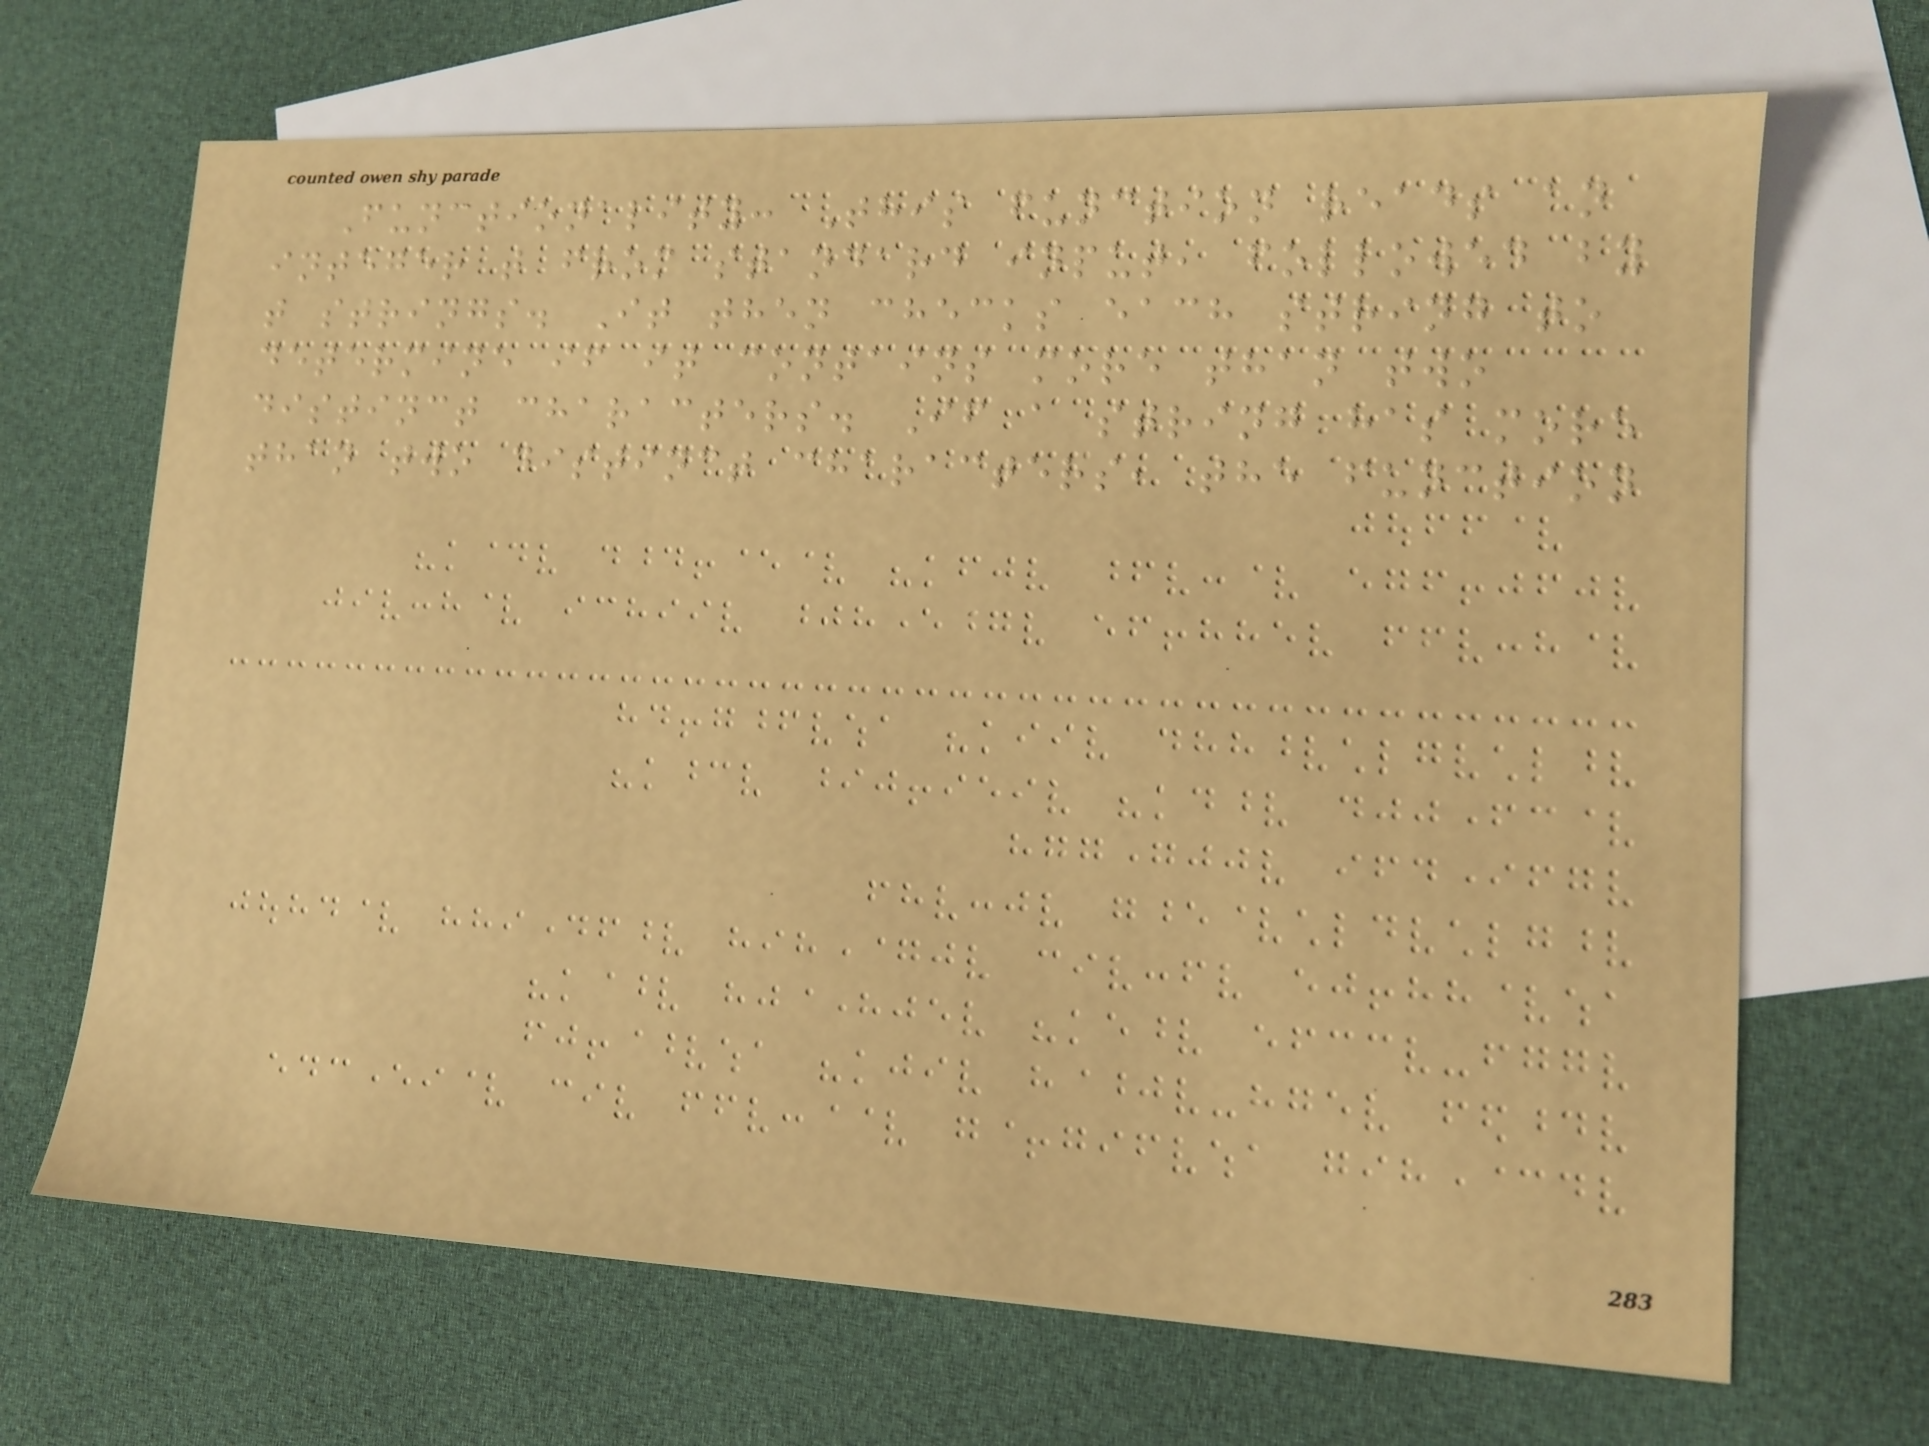Functionality: This function reads an
integer t from standard input, followed by
t strings. It then checks each string to
determine if it contains more than two
distinct characters. If a string has more
than two distinct characters, the function
